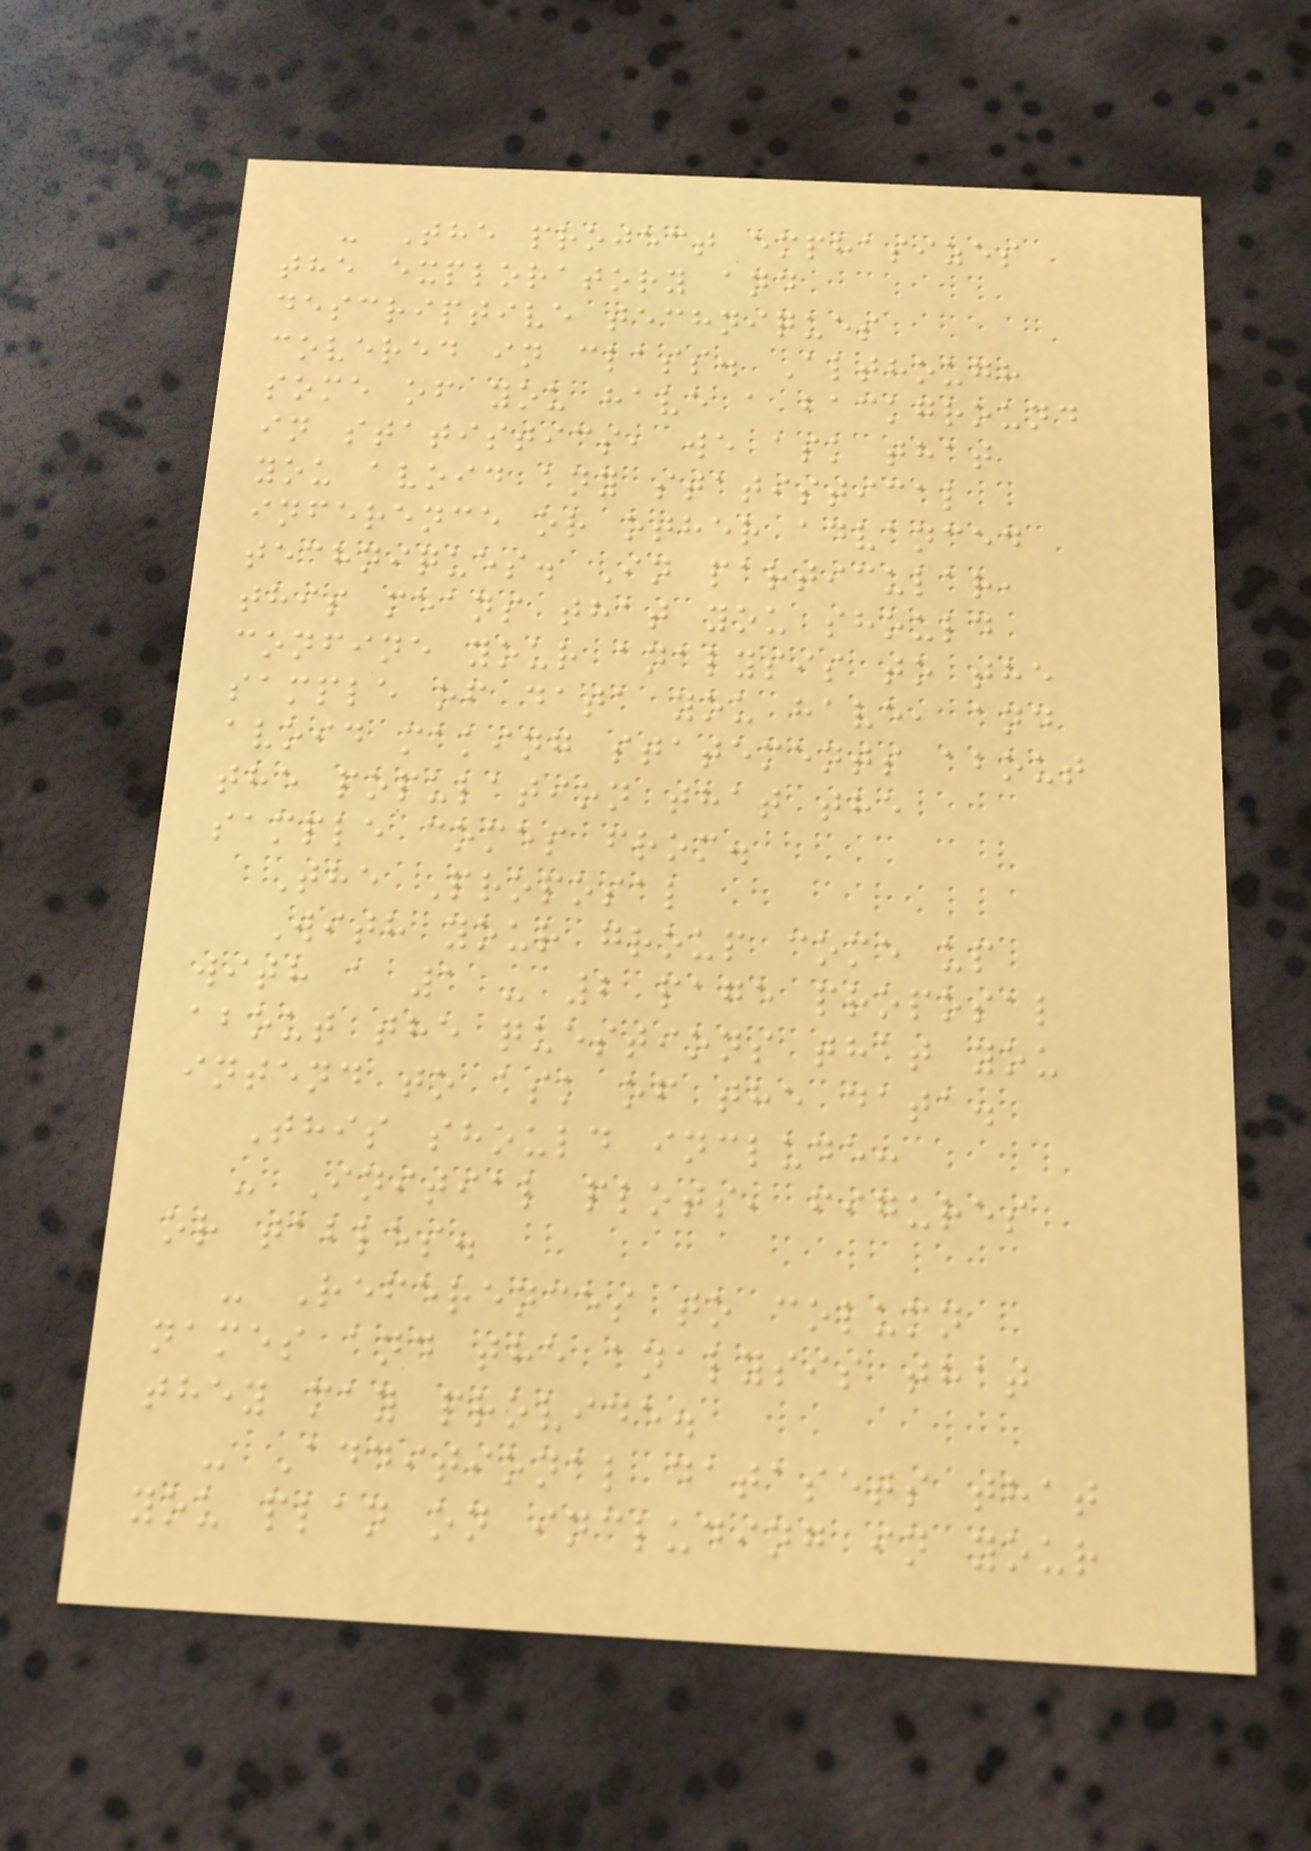- The project emphasizes
the exploratory and
descriptive techniques
covered in class. Although
some of you have a background
in statistics, we ask that
you avoid any statistical
inference or other advanced
techniques. In particular,
this means that you should
confine your analysis to the
sample of data you have, and
avoid making statements about
the population that the
sample comes from.
The Proposal
With your group come up
with a 1 - 2 page proposal
about the questions that you
intend to ask of the data.
This should include:
- Initial plots, figures
or tables.
- References to column
names and the analysis that
they may provide.
- Additional datasets that
you plan on including in your
